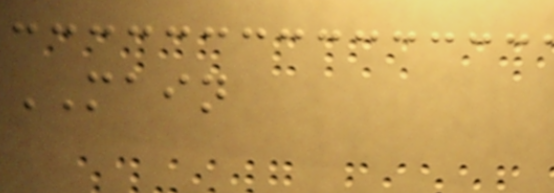MAIN
